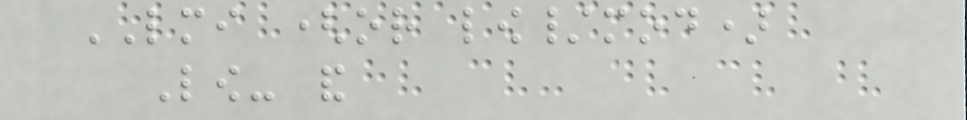LMI (or low/mod)
Low- and
